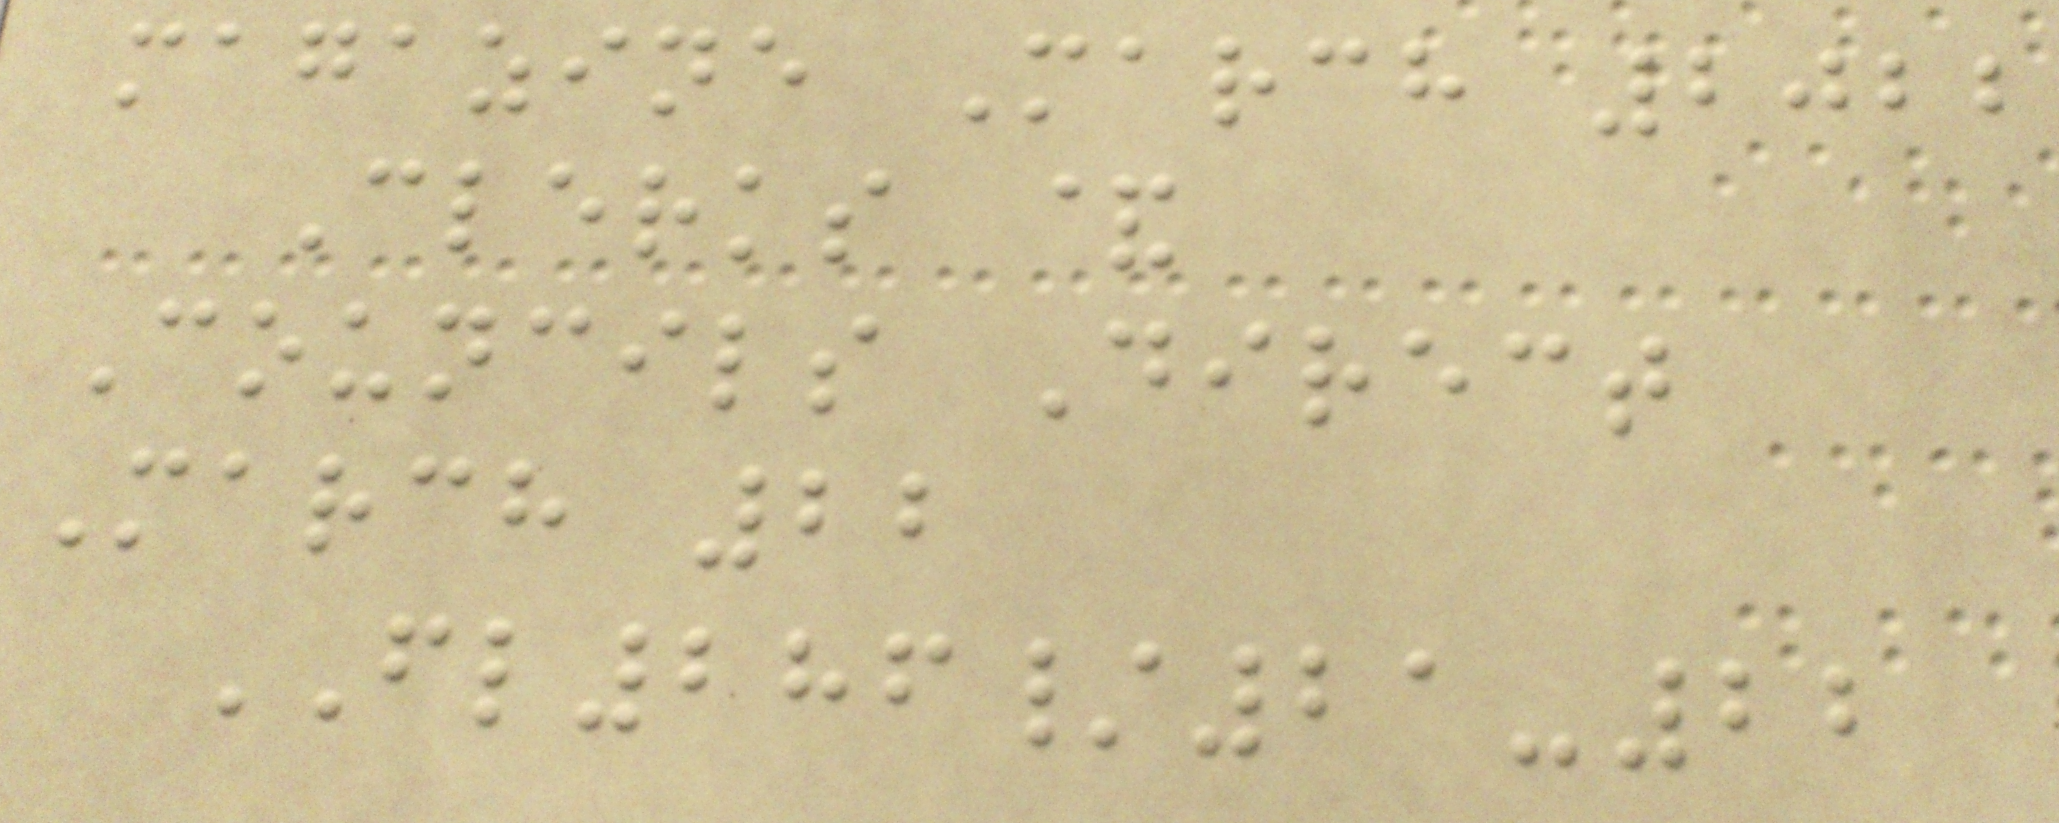magazine March 2022
Clerks &
Councils Direct
March 22
FL286/21-22
